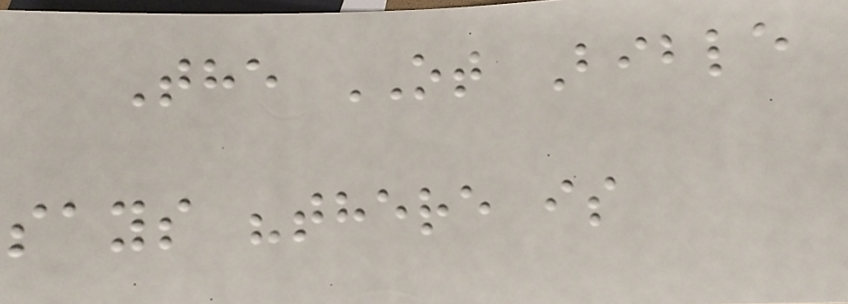The OT Bible
says "there is
